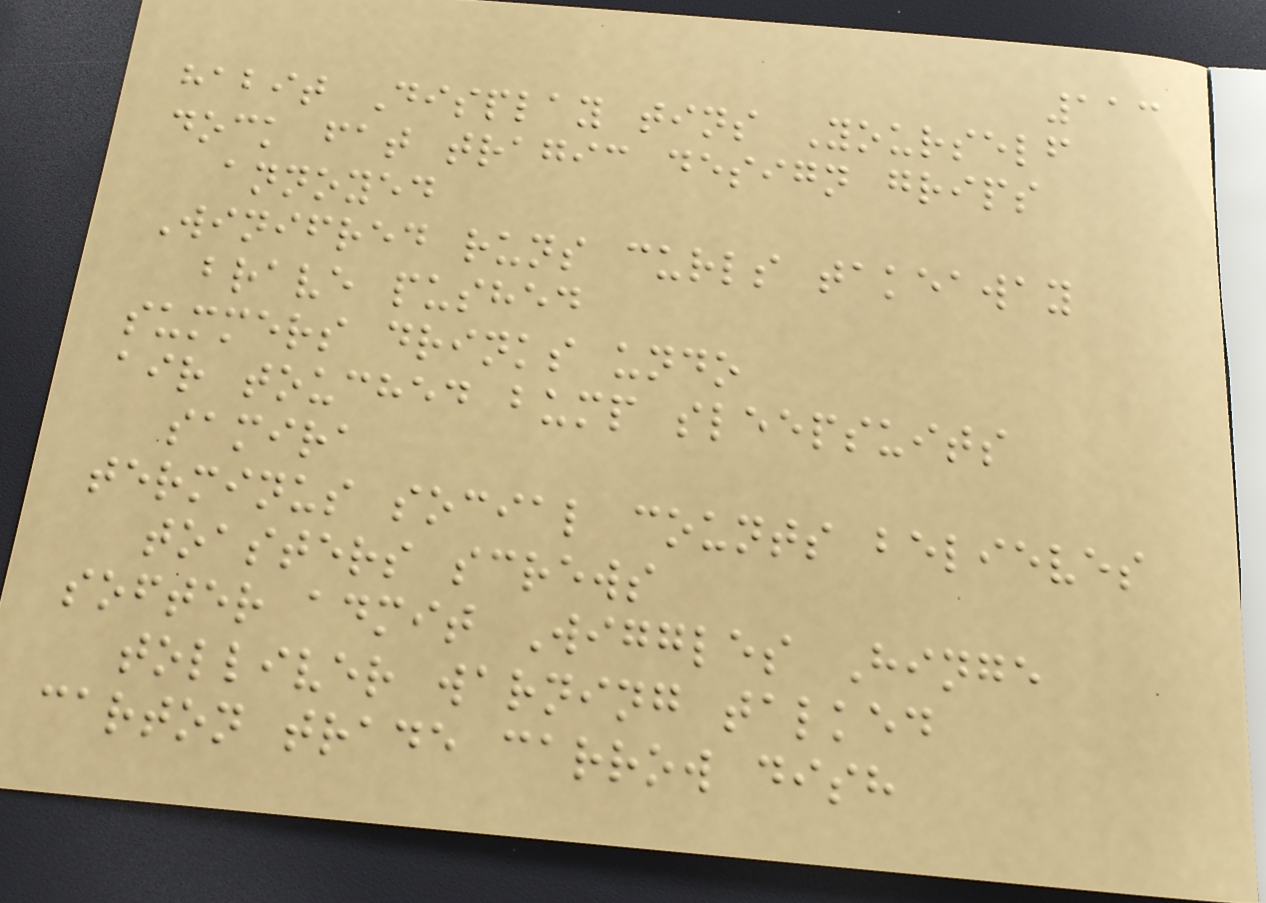113
habit Display tins Yourself
dock fat tragic design grips
annoyed
Winifred runs curls takeaway
brave pushed
summers drinks undo
air touched bump sleepsuits
samira
terminus social counts believes
toasters screws
softer admit Wiggles Hinge
tolliver warning talked
carton trade carrow dish
